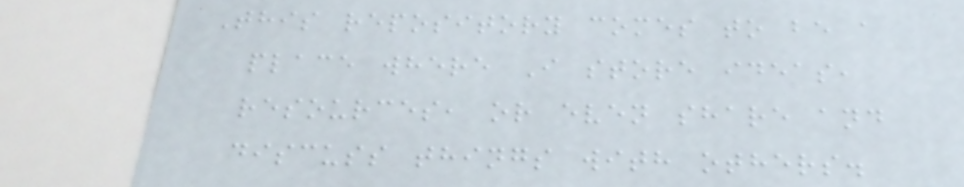This repository comes to be a
place where I store ideas,
resources, or even share and
discuss things with others.
